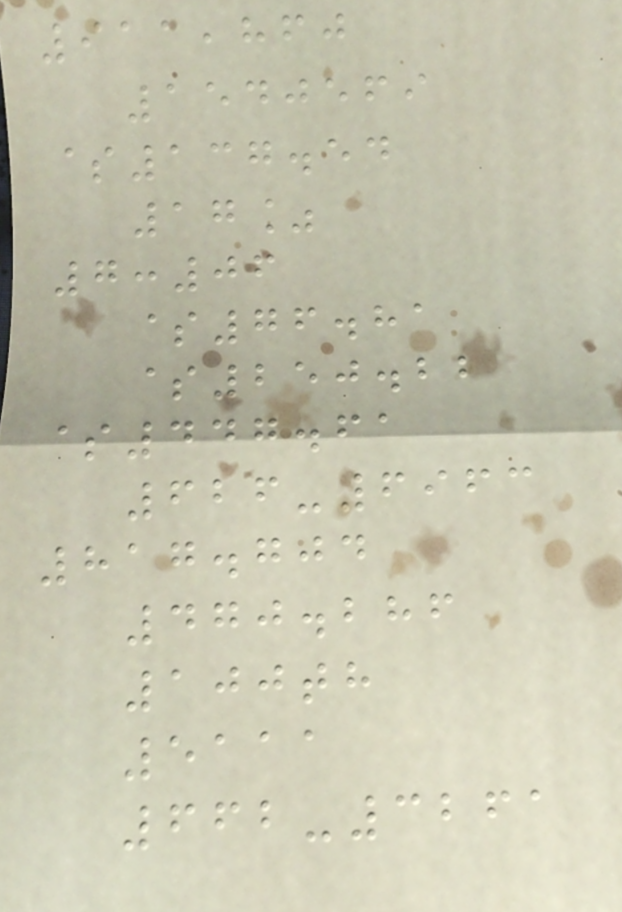911,860
1540569
$137.54
17%
7:06
$76.81
$250.22
$447.61
626-6963
817.704
470.286
100th
5111
662-3261
